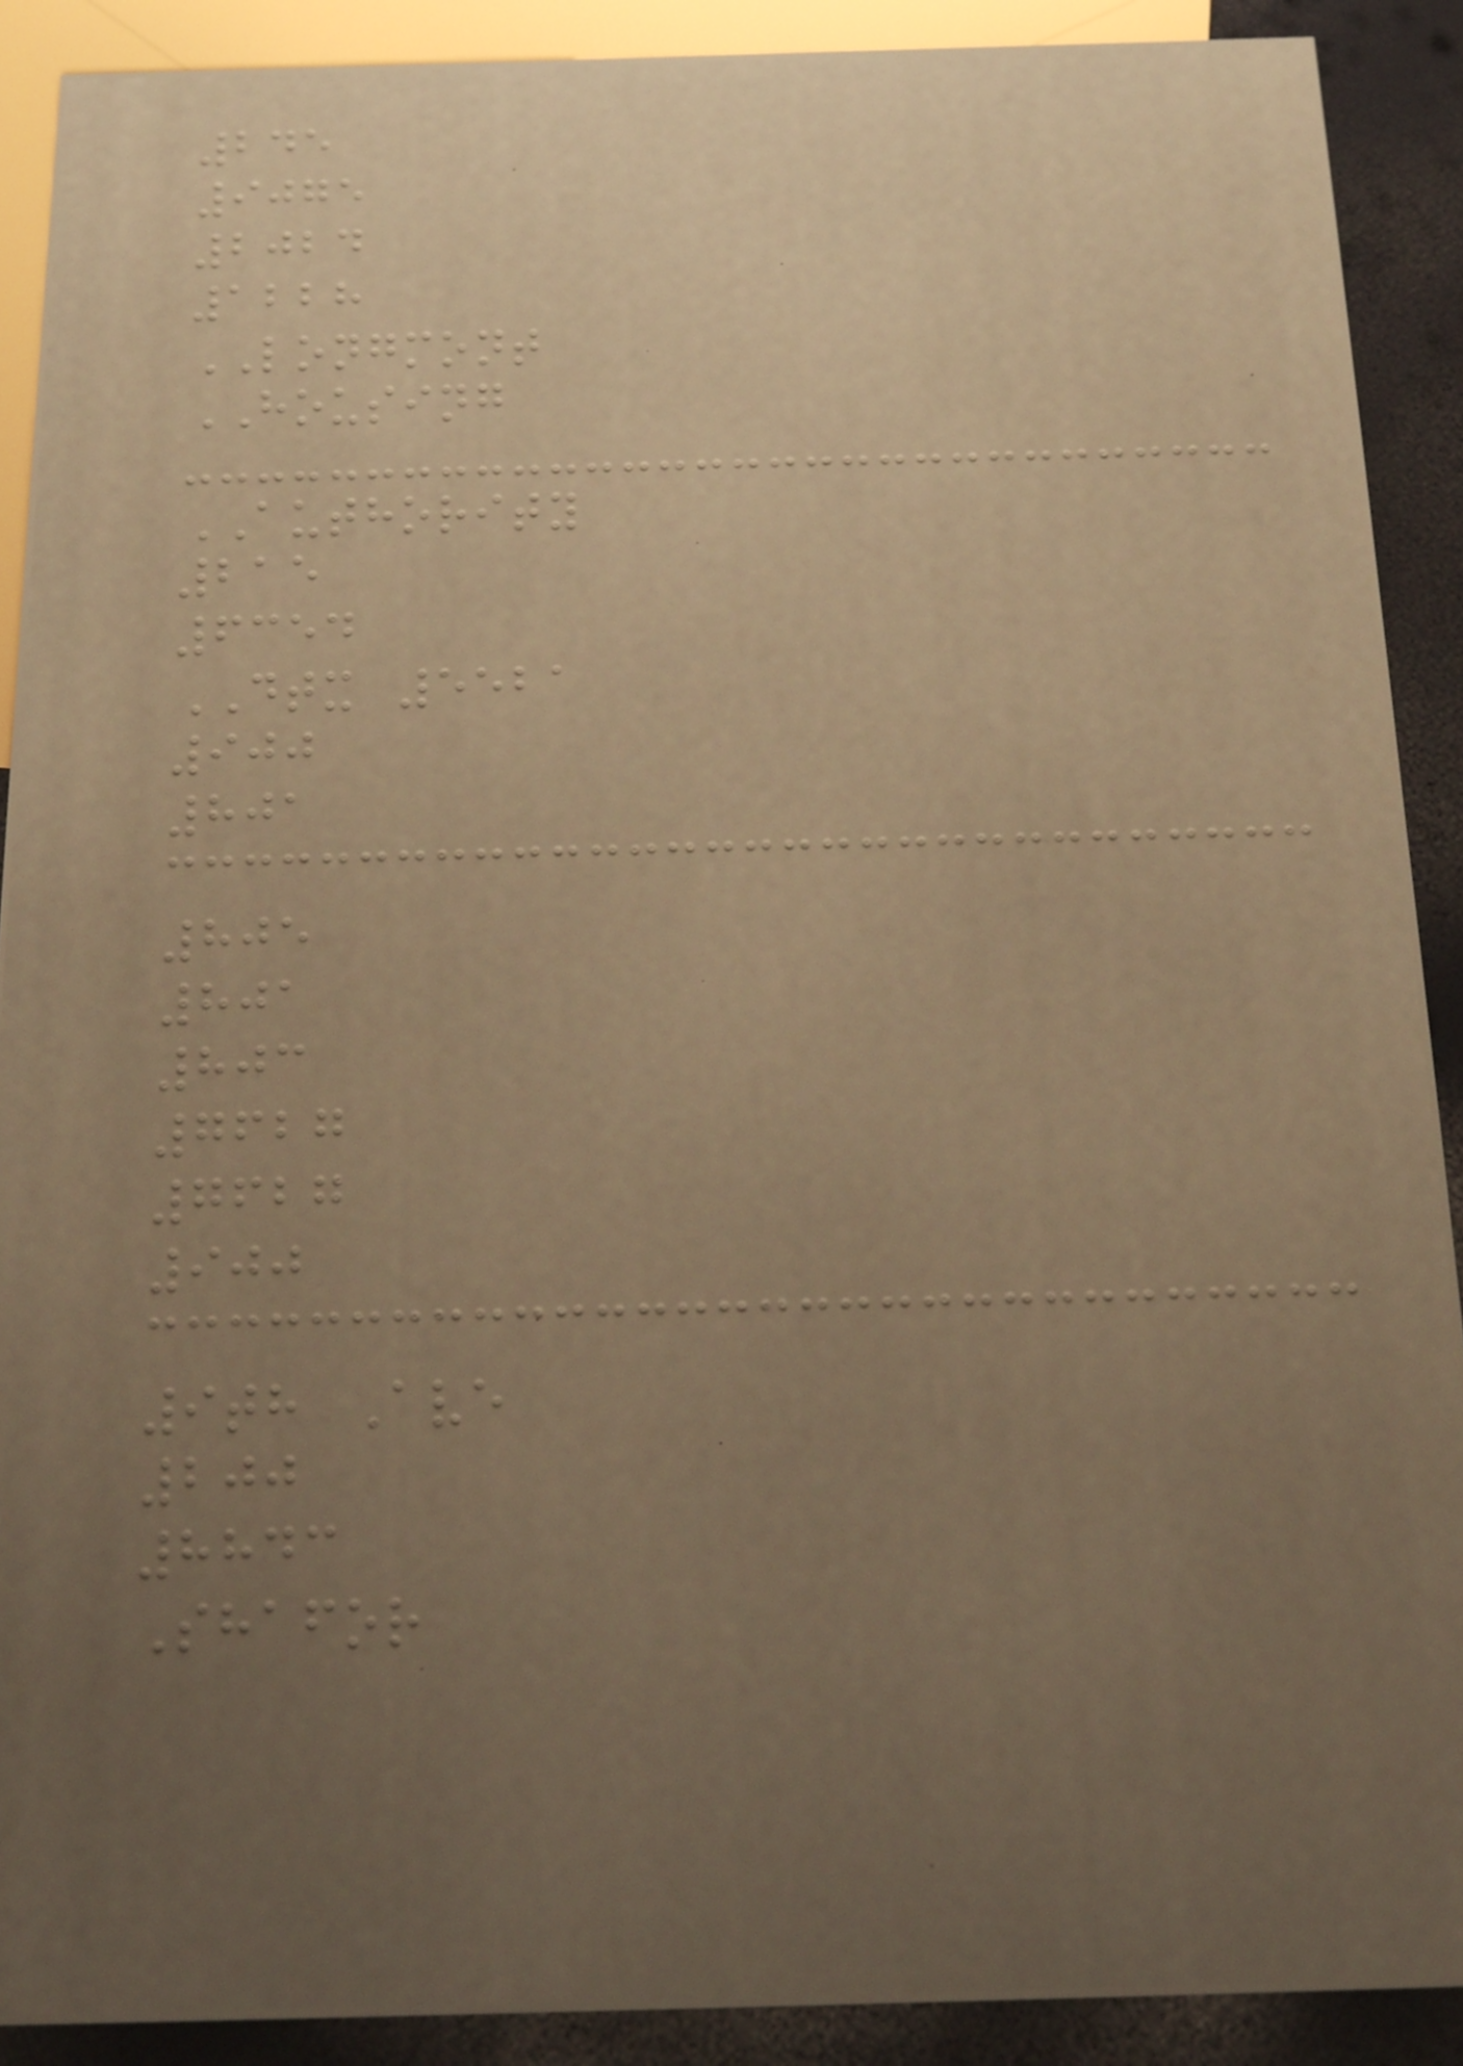245
9075
2024
1228
LONGMONT
HOUSING
AUTHORITY
215
6354
DTX 5521
900
801
805
801
803
7627
7627
900
9th Ave
200
8843
Shafor
